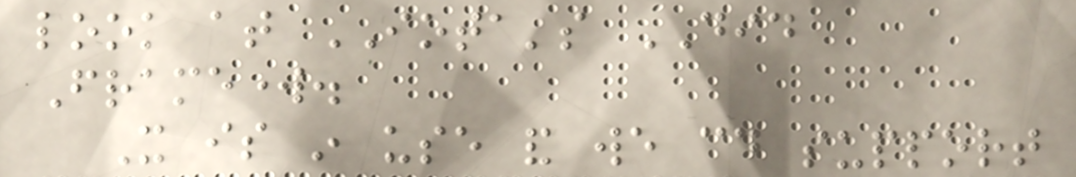look at IOTA's DID
Framework.
It is in use and we could support
